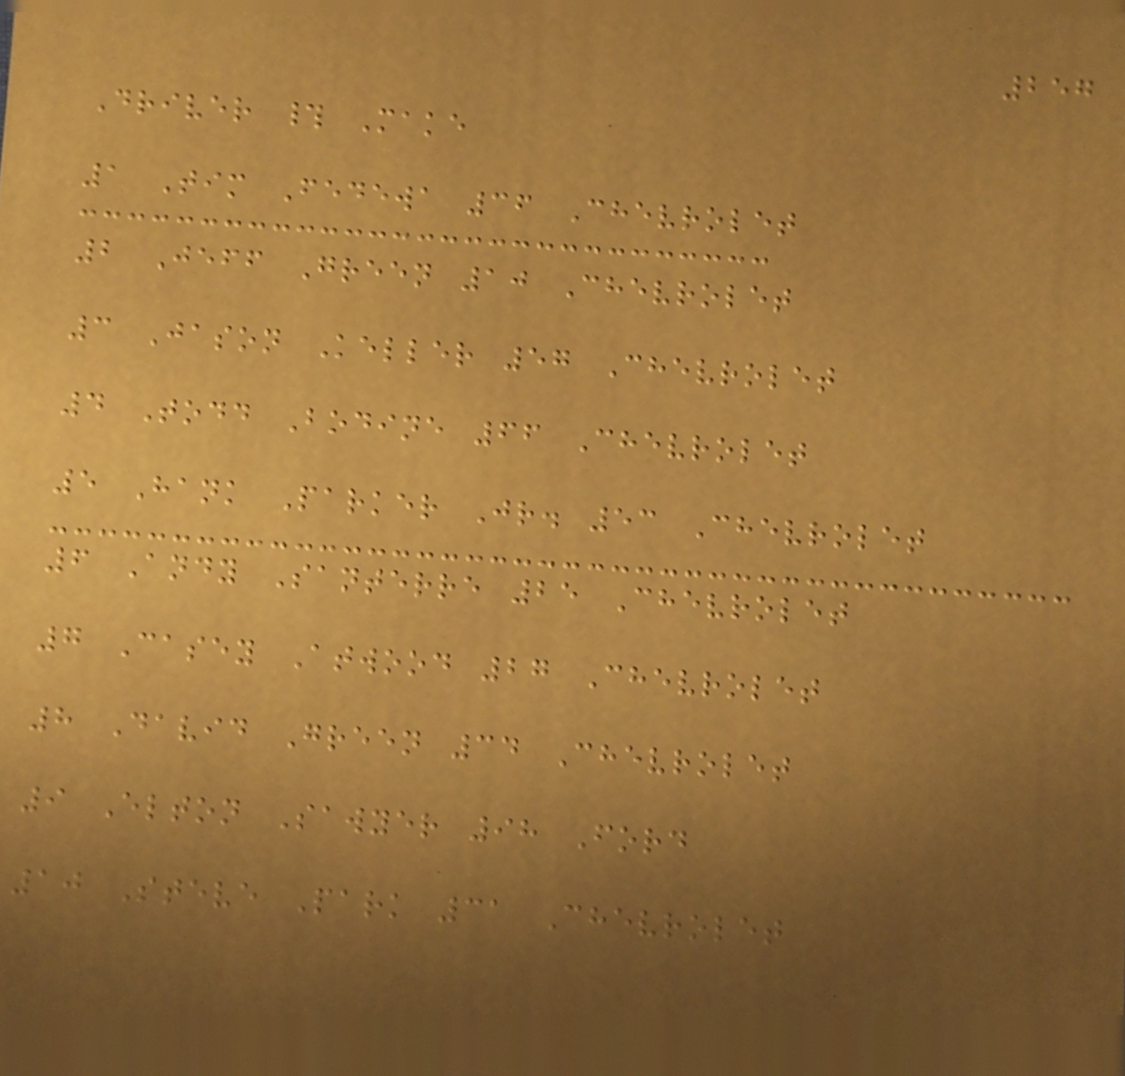257
Driver # Make
1 Tim Fedewa 36 Chevrolet
2 Jeff Green 10 Chevrolet
3 Jason Keller 57 Chevrolet
4 Todd Bodine 66 Chevrolet
5 Hank Parker Jr. 53 Chevrolet
6 Andy Santerre 25 Chevrolet
7 Casey Atwood 27 Chevrolet
8 David Green 34 Chevrolet
9 Elton Sawyer 98 Ford
10 Steve Park 31 Chevrolet
